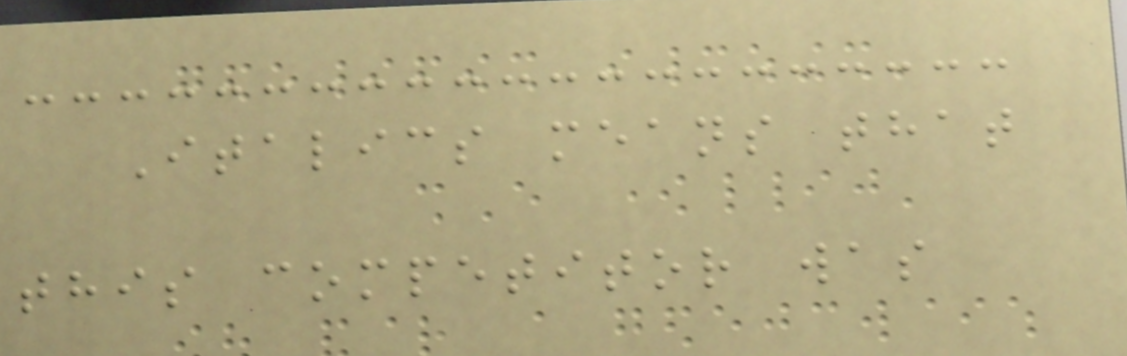Italics means that
this competitor was
